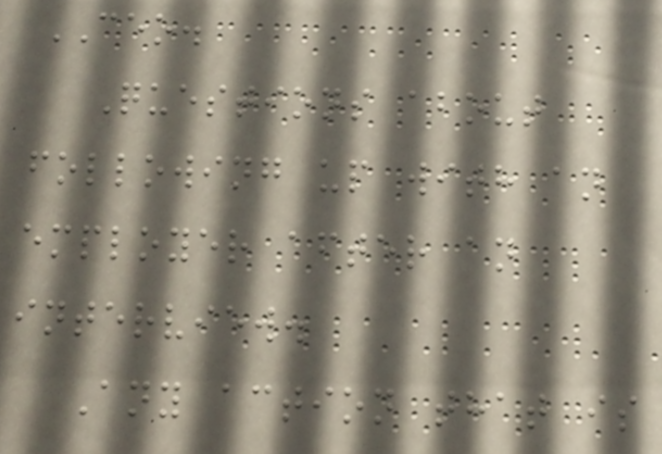CEO.
Questions about
following up with an
employer after an
interview.
Any action that is
